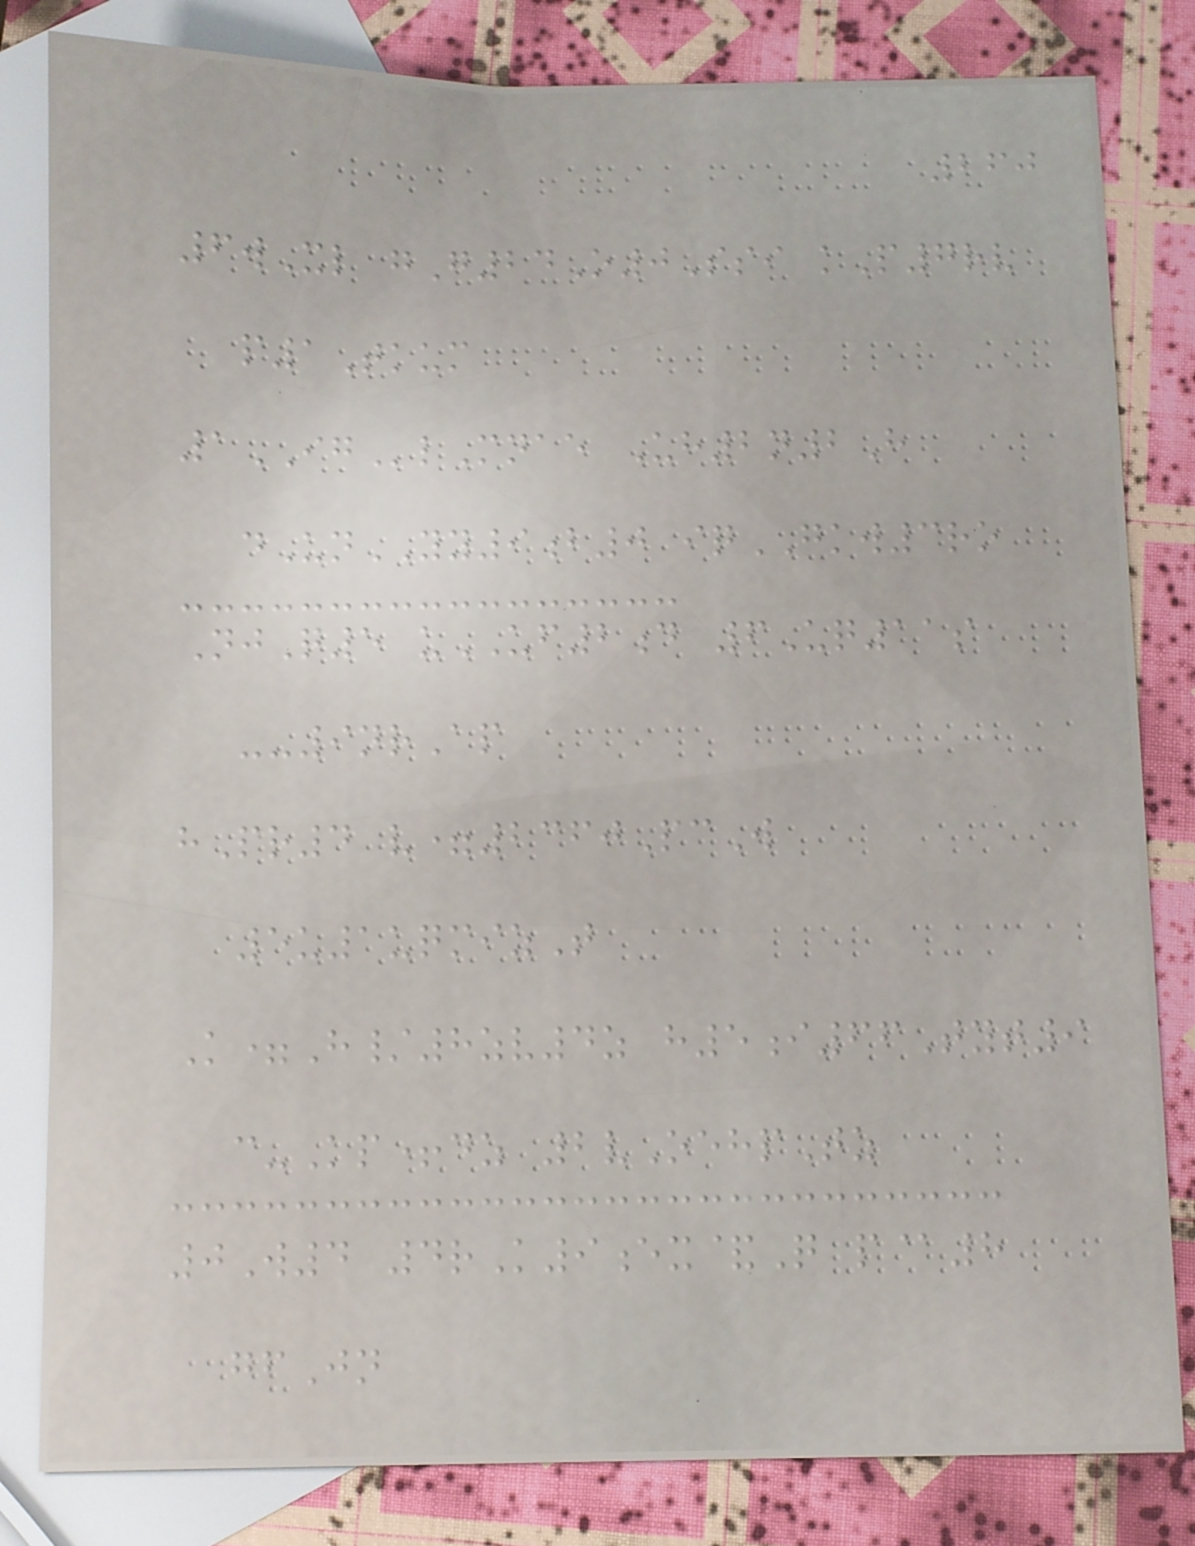260
6wXl gG24O0Ssi kP7rv
p1Tkum
1IGlMnae Uh2n2H
dUnYY9b0 iqGKW3ro
NjQ5 uUF2d 6Uq11s
--9nrAp
hPr4 v=2360PcW
5u1uqmizT
K=H/8zv4z h5i66Tyt9
c-Kp+dz 2vOehpTz
0W4 4rK9ex&Q p@8
gfJn
